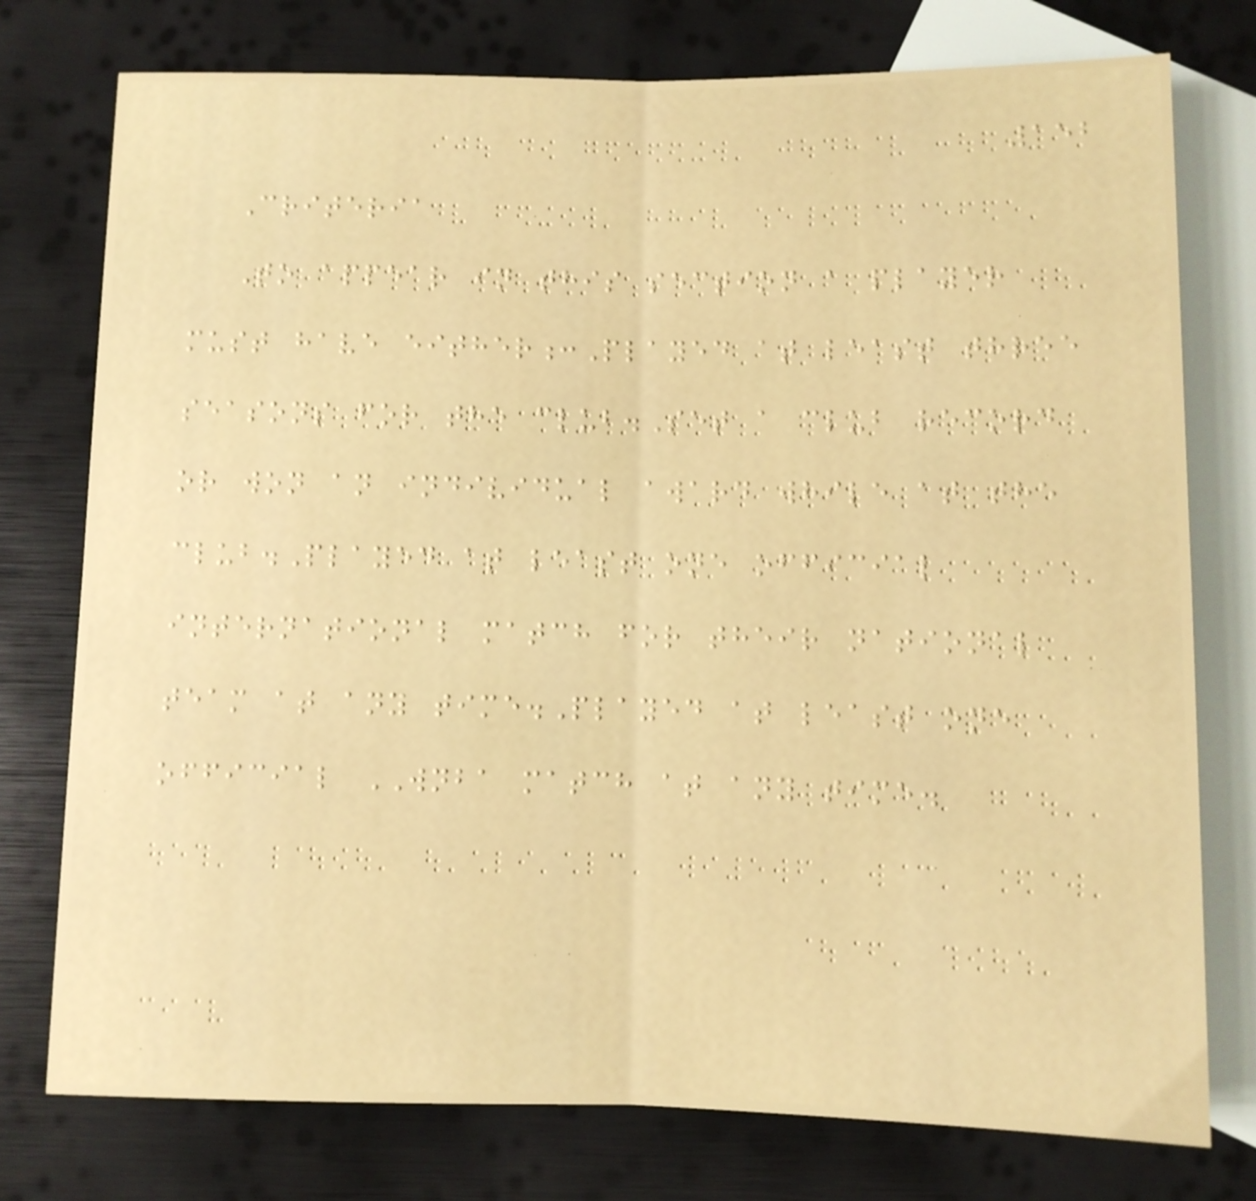152
Criteria
To appear in this section a player
must have either:Played at least three
seasons for the club.Set a club record
or won an individual award while at the
club.Played at least one official
international match for their national
team at any time.Played at least one
official WNBA match at any time.
